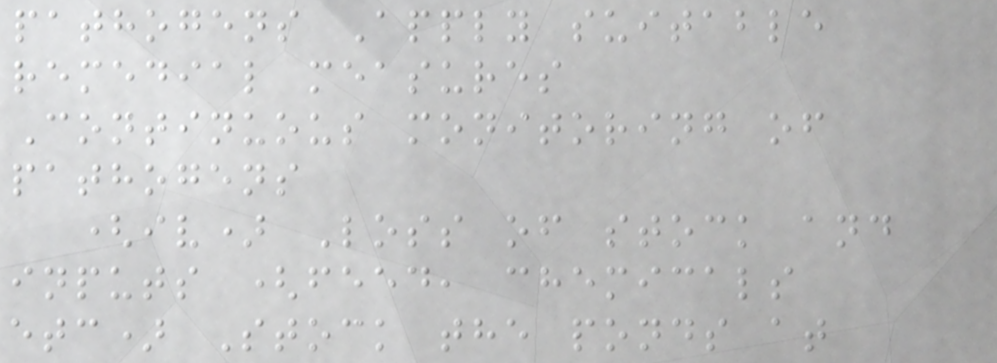pathogens Apply suitable
remedial measures
Continuous monitoring of
pathogens
(iv) Loss of stock and
inputs (feed, chemicals
etc) Stock the ponds at
